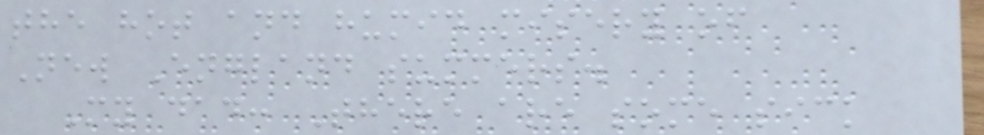the hot and humid misery of
New England summers.
My dad: There are some sick
